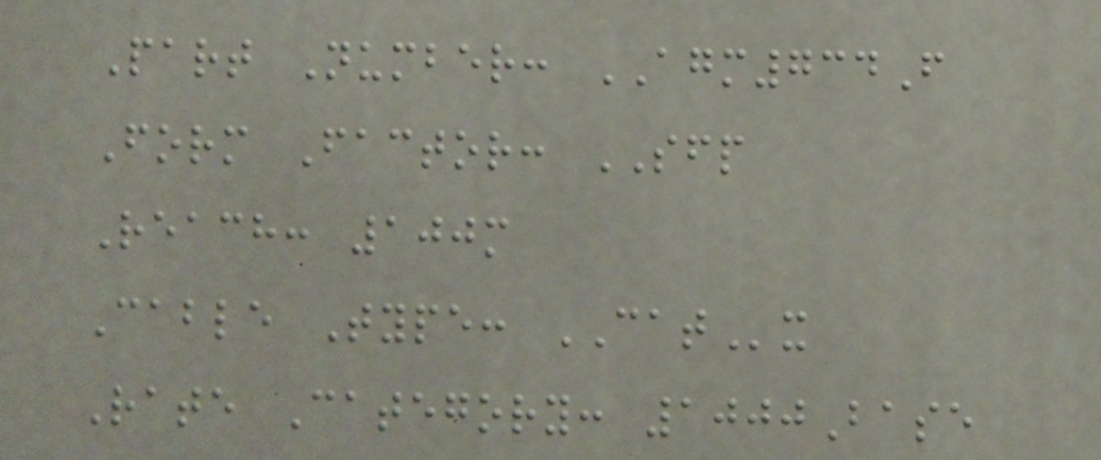Part Number: AGM734F
Form Factor: SFP
Reach: 100m
Cable Type: CATx
Rate Category: 1000Base
